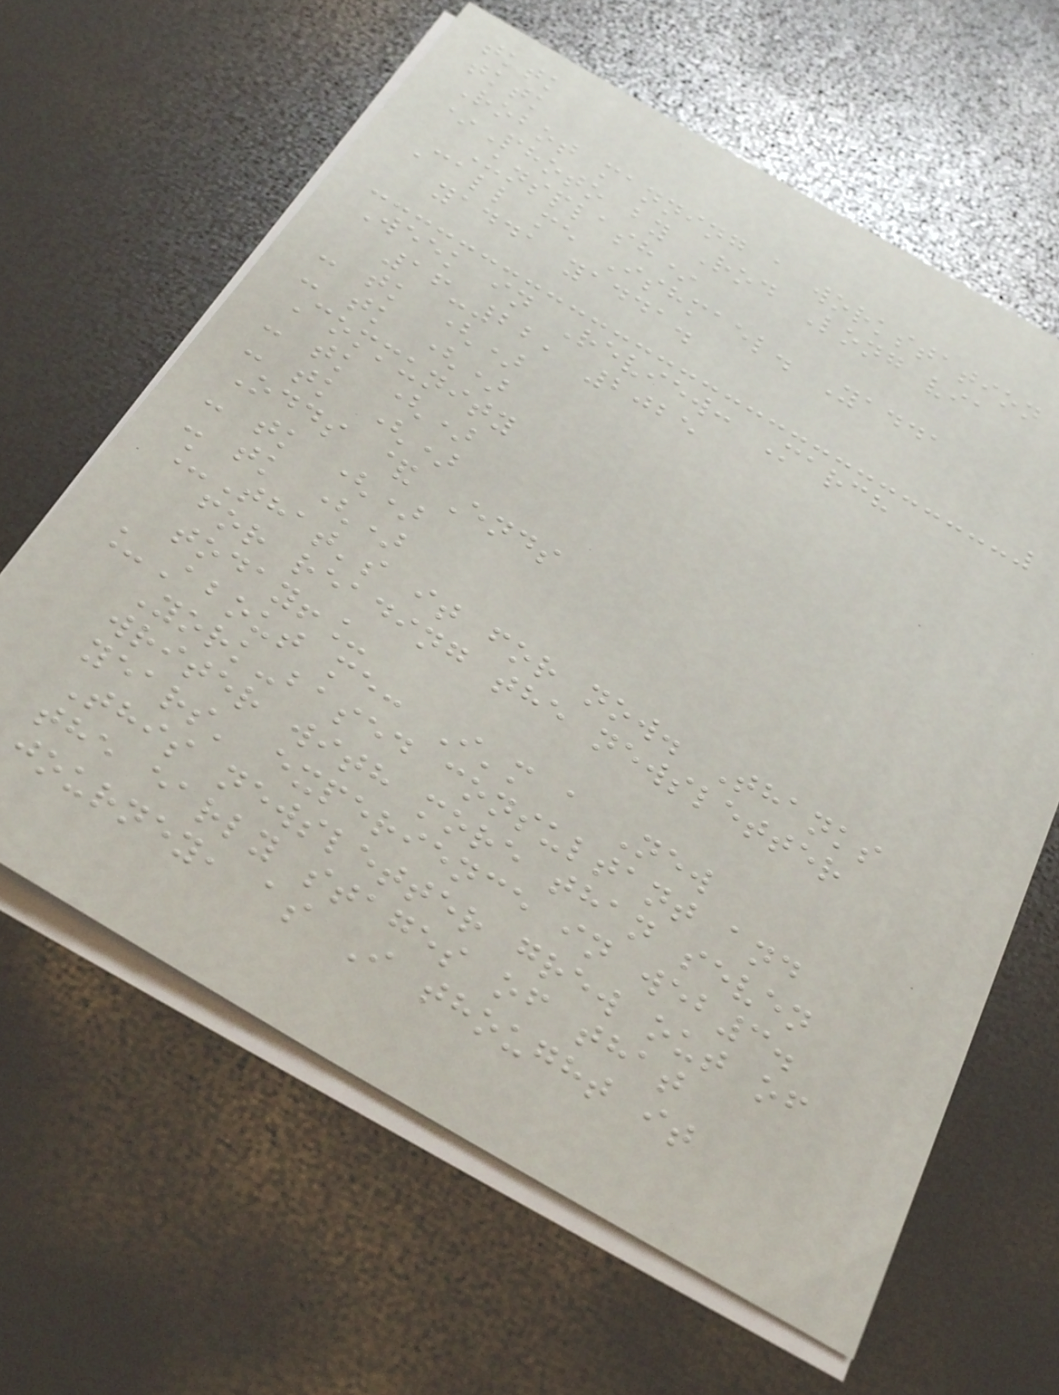tktk
tktk
Robot manning a workstation
*Photo by Rod Long via
Unsplash*
Call me Ishmael. Yadda
yadda yadda.
Week in Review: March
16-22, 2025
- tk ()
- tk ()
Community
- tk ()
- tk ()
Odds & Ends
- tk ()
- tk ()
_That's it for now. Thanks
for reading the newsletter
today!_
_About me: I'm a New
York-based consultant and
writer with more than seven
years' experience in web3.
This newsletter grew out of
the early stages of that
journey, as I thought it
